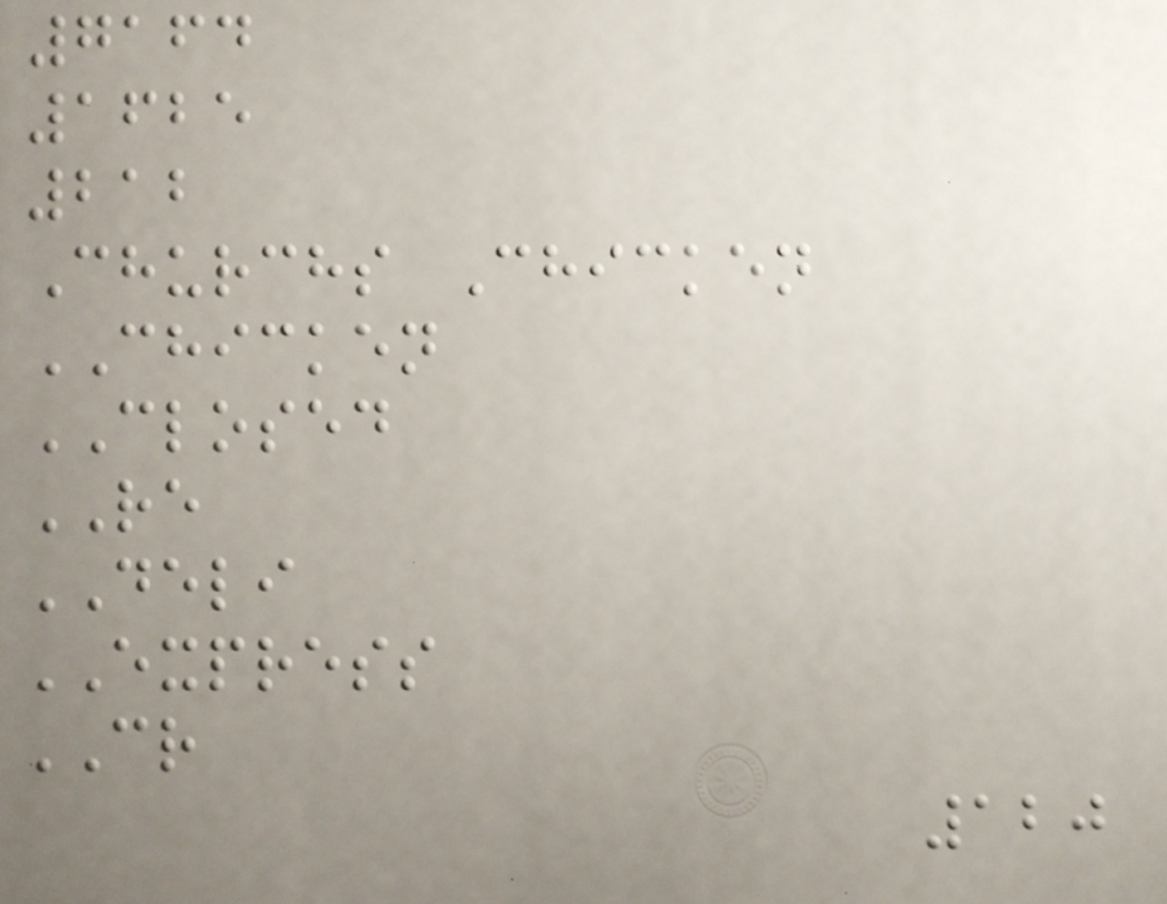7164
1625
212
Churchs Chicken
CHICKEN
CLOSED
RE
DELI
EXPRESS
CR
120
